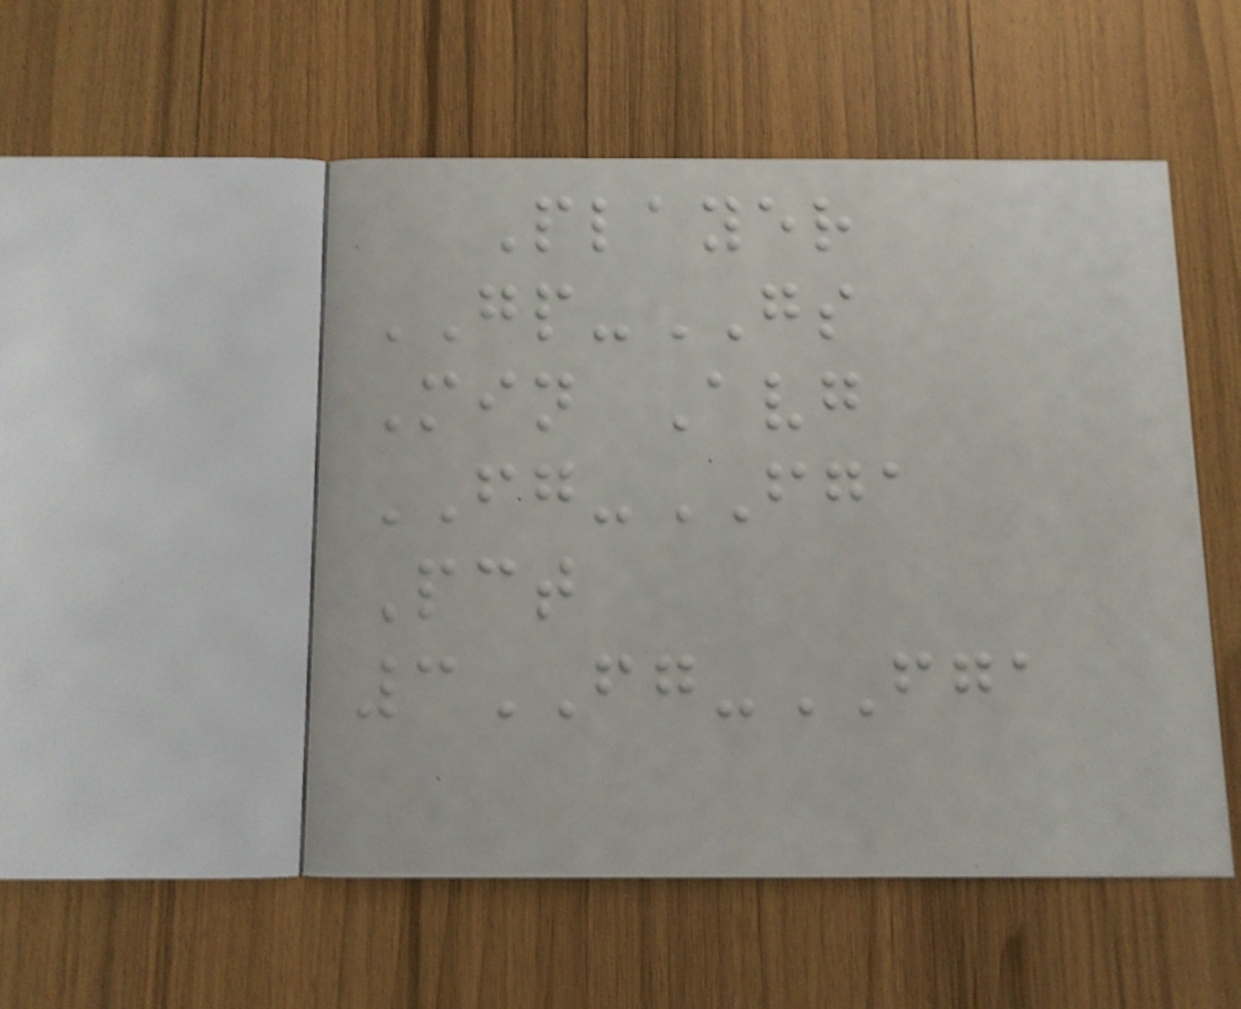Player
GP-GS
Min Avg
FG-FGA
Pct
3FG-FGA
